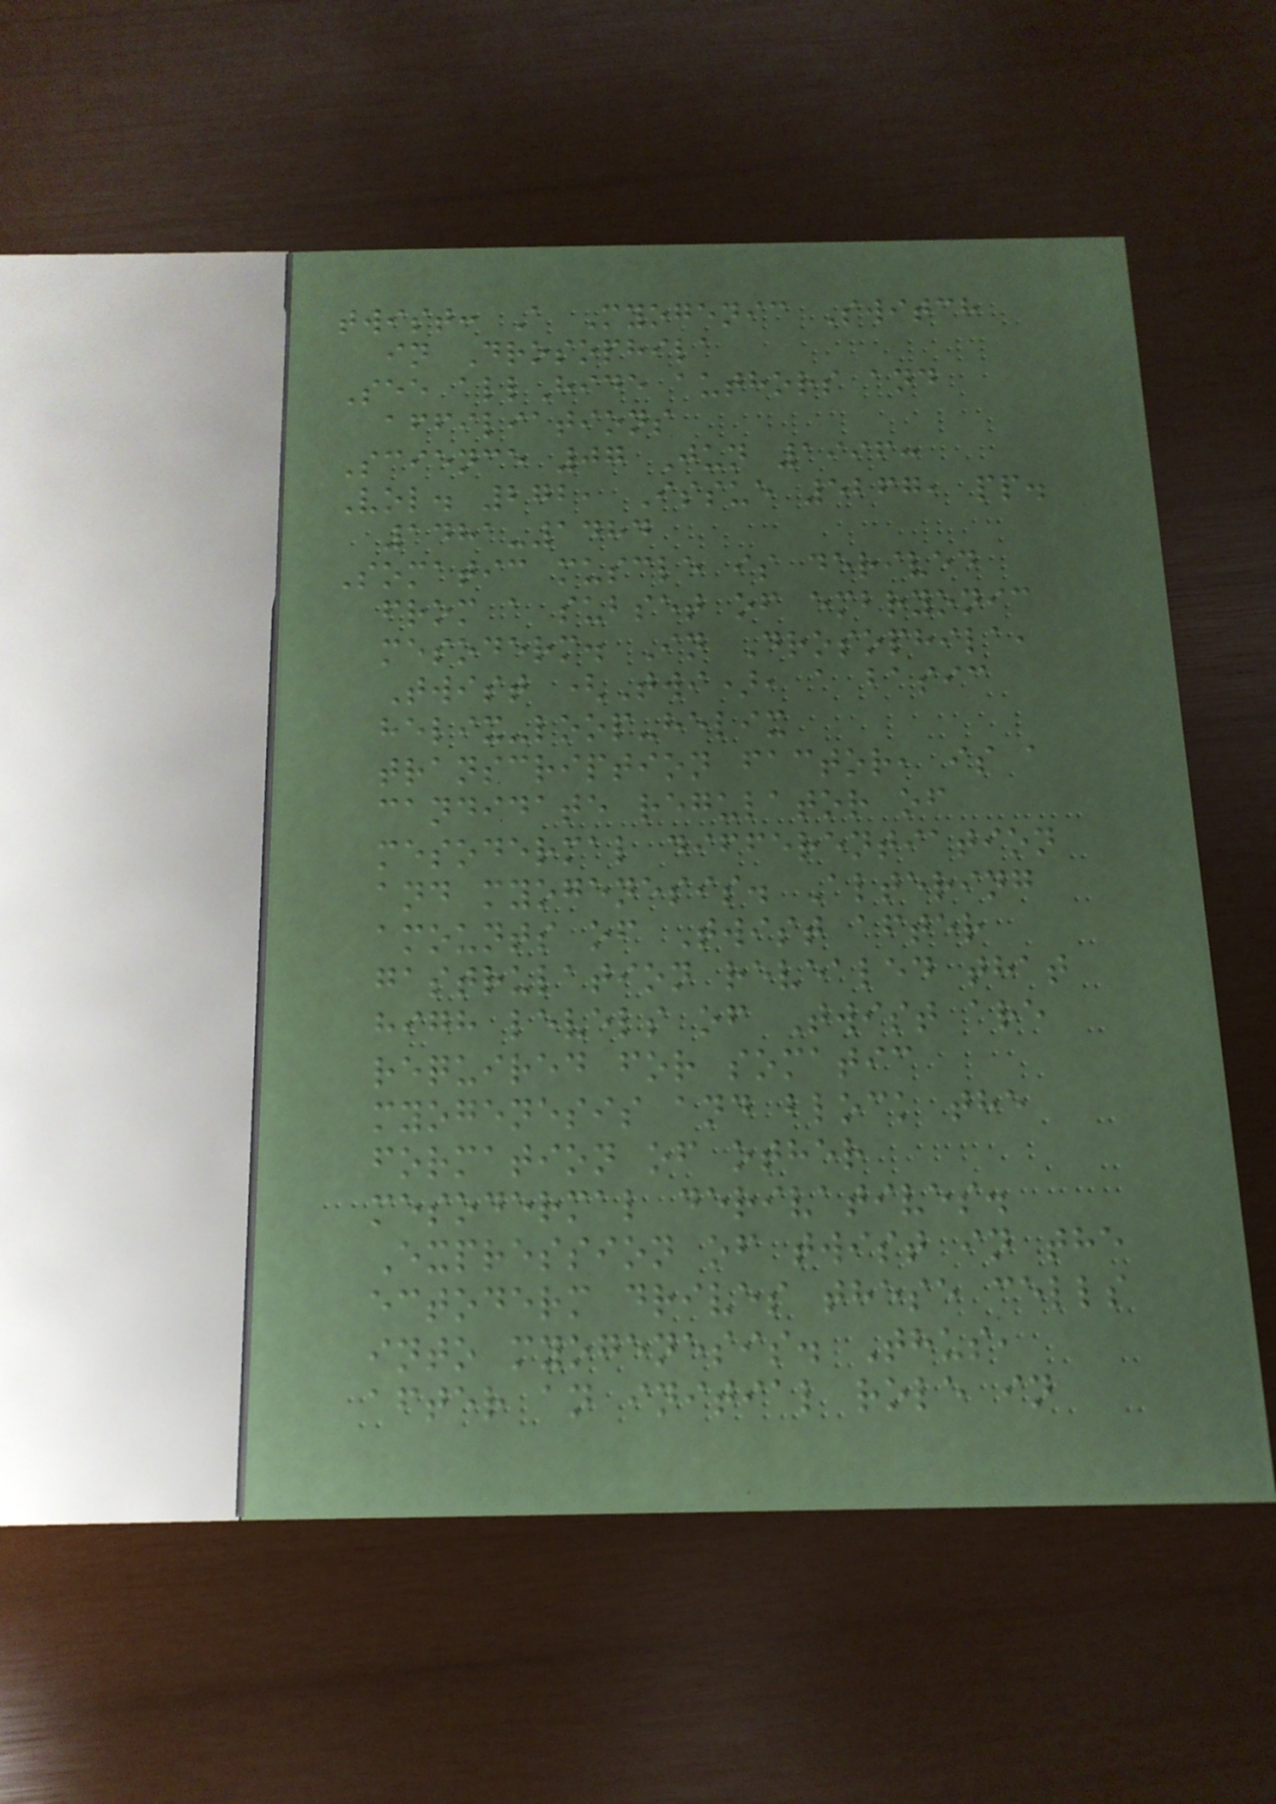twist: A Myogenic Switch
in Drosophila
See allHide authors and
affiliations
Science 07 Jun 1996:
Vol. 272, Issue 5267, pp.
1481-1484
Somatic muscle is derived
from a subset of embryonic
mesoderm. In Drosophila,
Twist (Twi), a basic
helix-loop-helix
transcription factor, is a
candidate regulator of
mesodermal differentiation
and myogenesis. Altering
amounts of Twist after
gastrulation revealed that
high levels of Twist are
required for somatic
myogenesis and block the
formation of other
mesodermal derivatives.
Expression of twist in the
ectoderm drives these cells
into myogenesis. Thus,
after an initial role in
